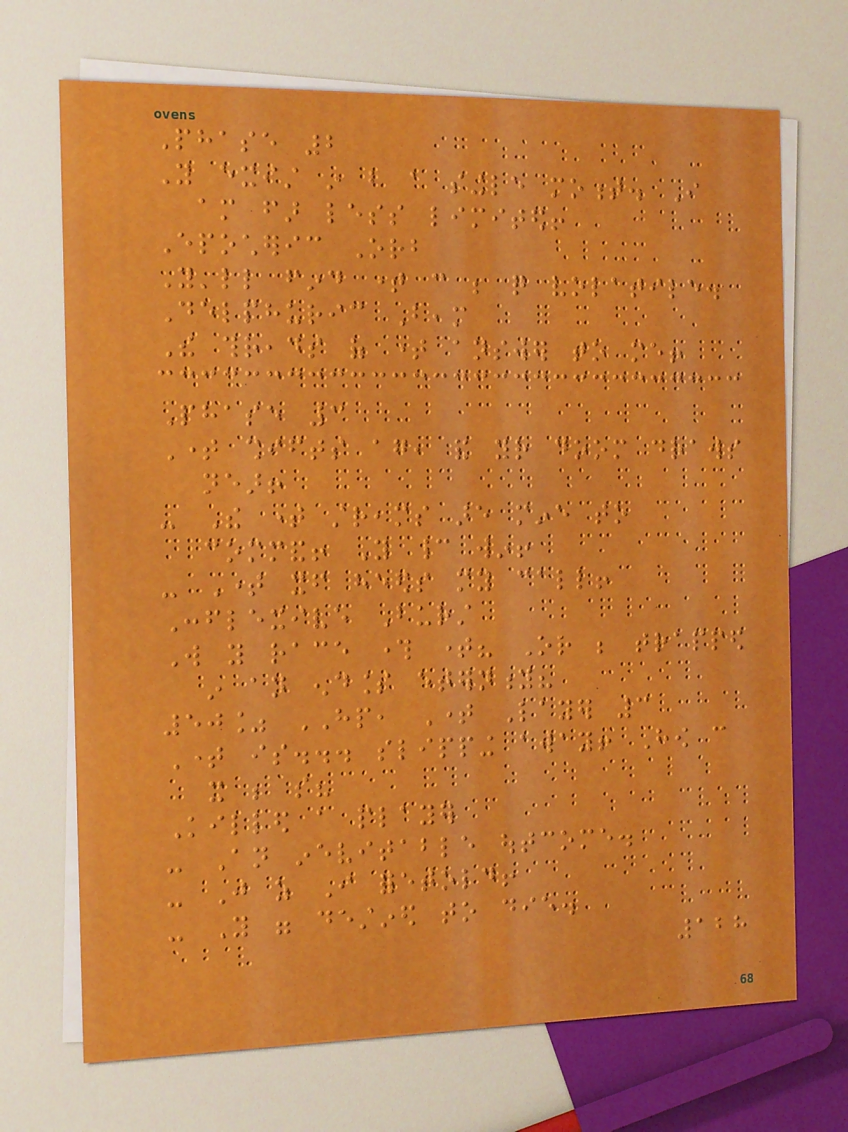Phase 2
You exist in but a single moment. I
am far less limited!
Epocheric Orb
You'll find time can be quite volatile.
Delphuric Beam
The threads of time answer to me!
Phase 3
Time shifts again, and your doom draws
near!
- The time streams are mine to
command! You cannot win!
- Time itself heeds my call!
Conflexive Burst
Will you race through time? Or be trapped
in an endless eternity?
50% HP, Time Layer 3
Time is... slipping away! How can
it be so?
Killed a player
- An inevitable outcome.
- Just as I foretold!
- You were destined to die.
128
